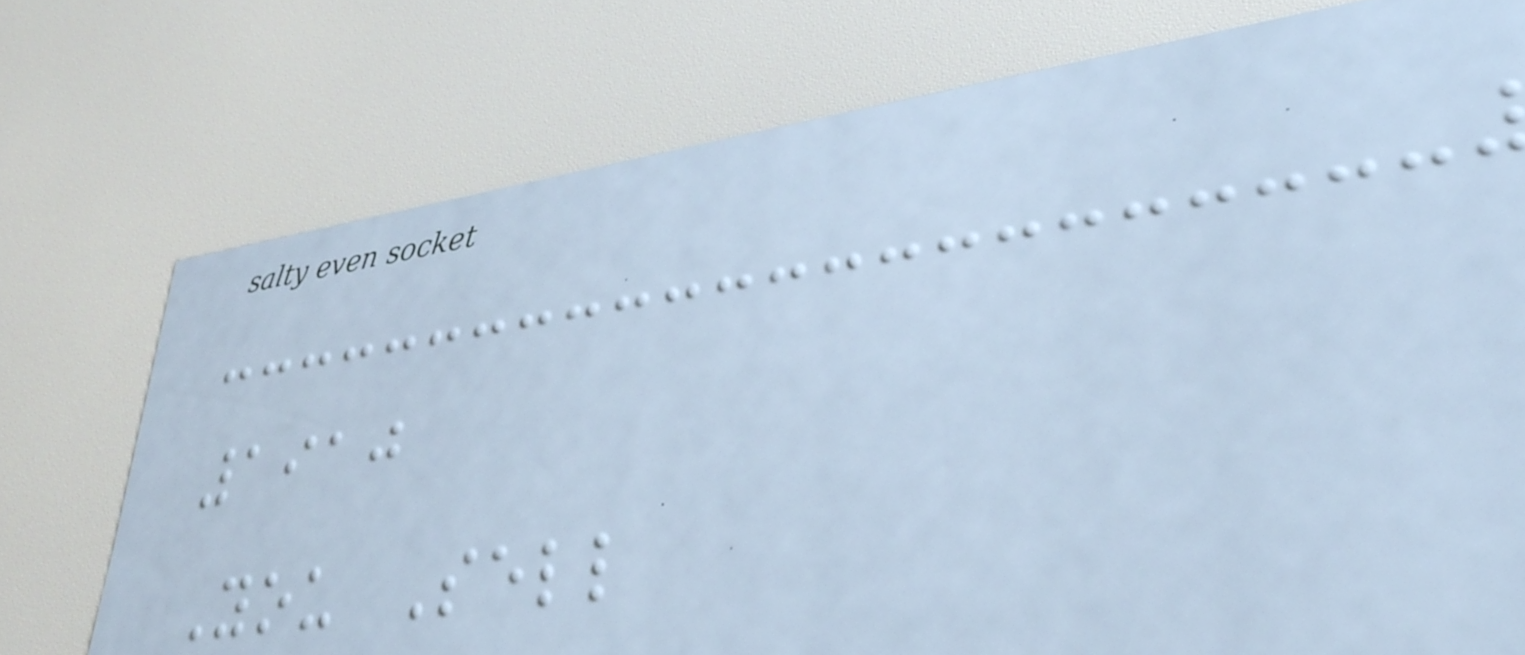1910
You Sell
